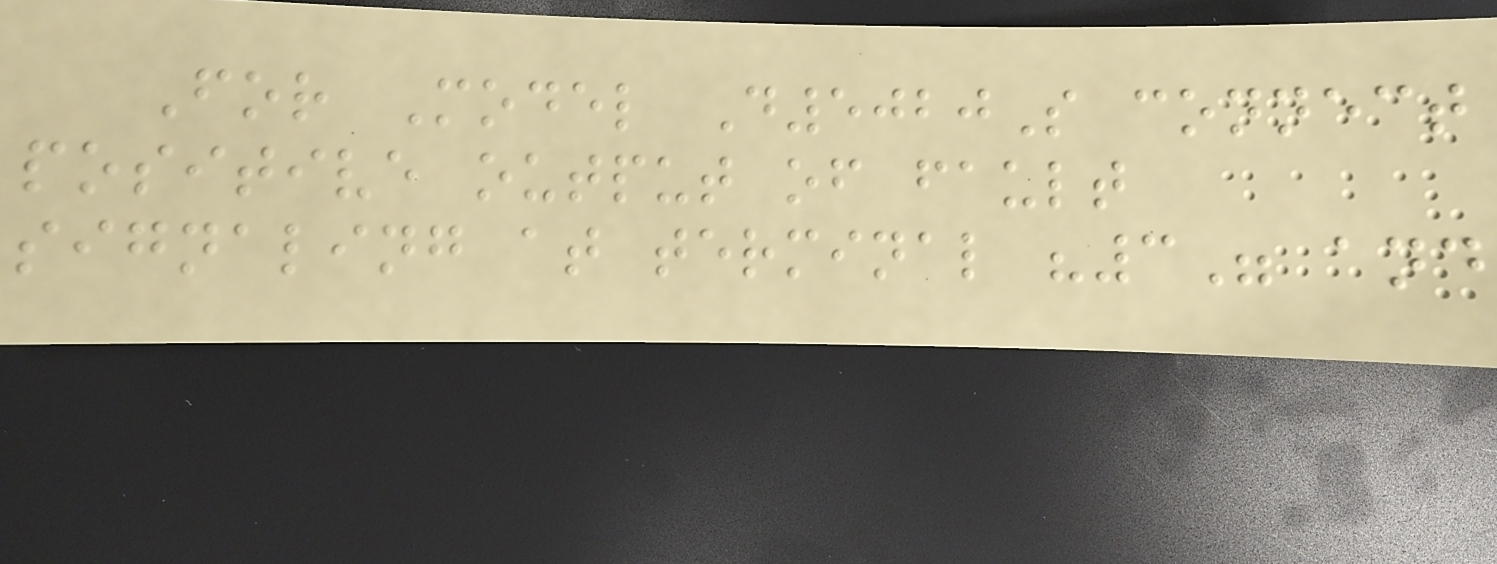For Model D5020S connect
positive output of fault
signaling at terminal "3" and
